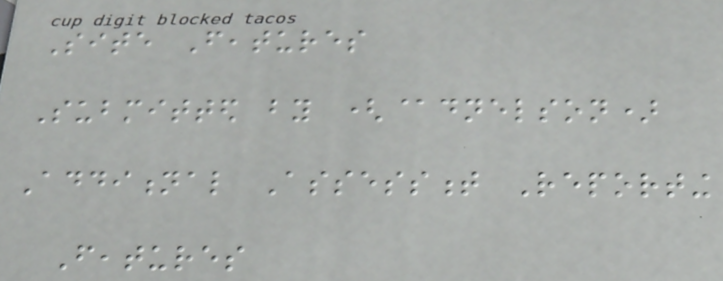Site Features
Submitted by (@dnelson)
Additional Assessment Reporting
Features
